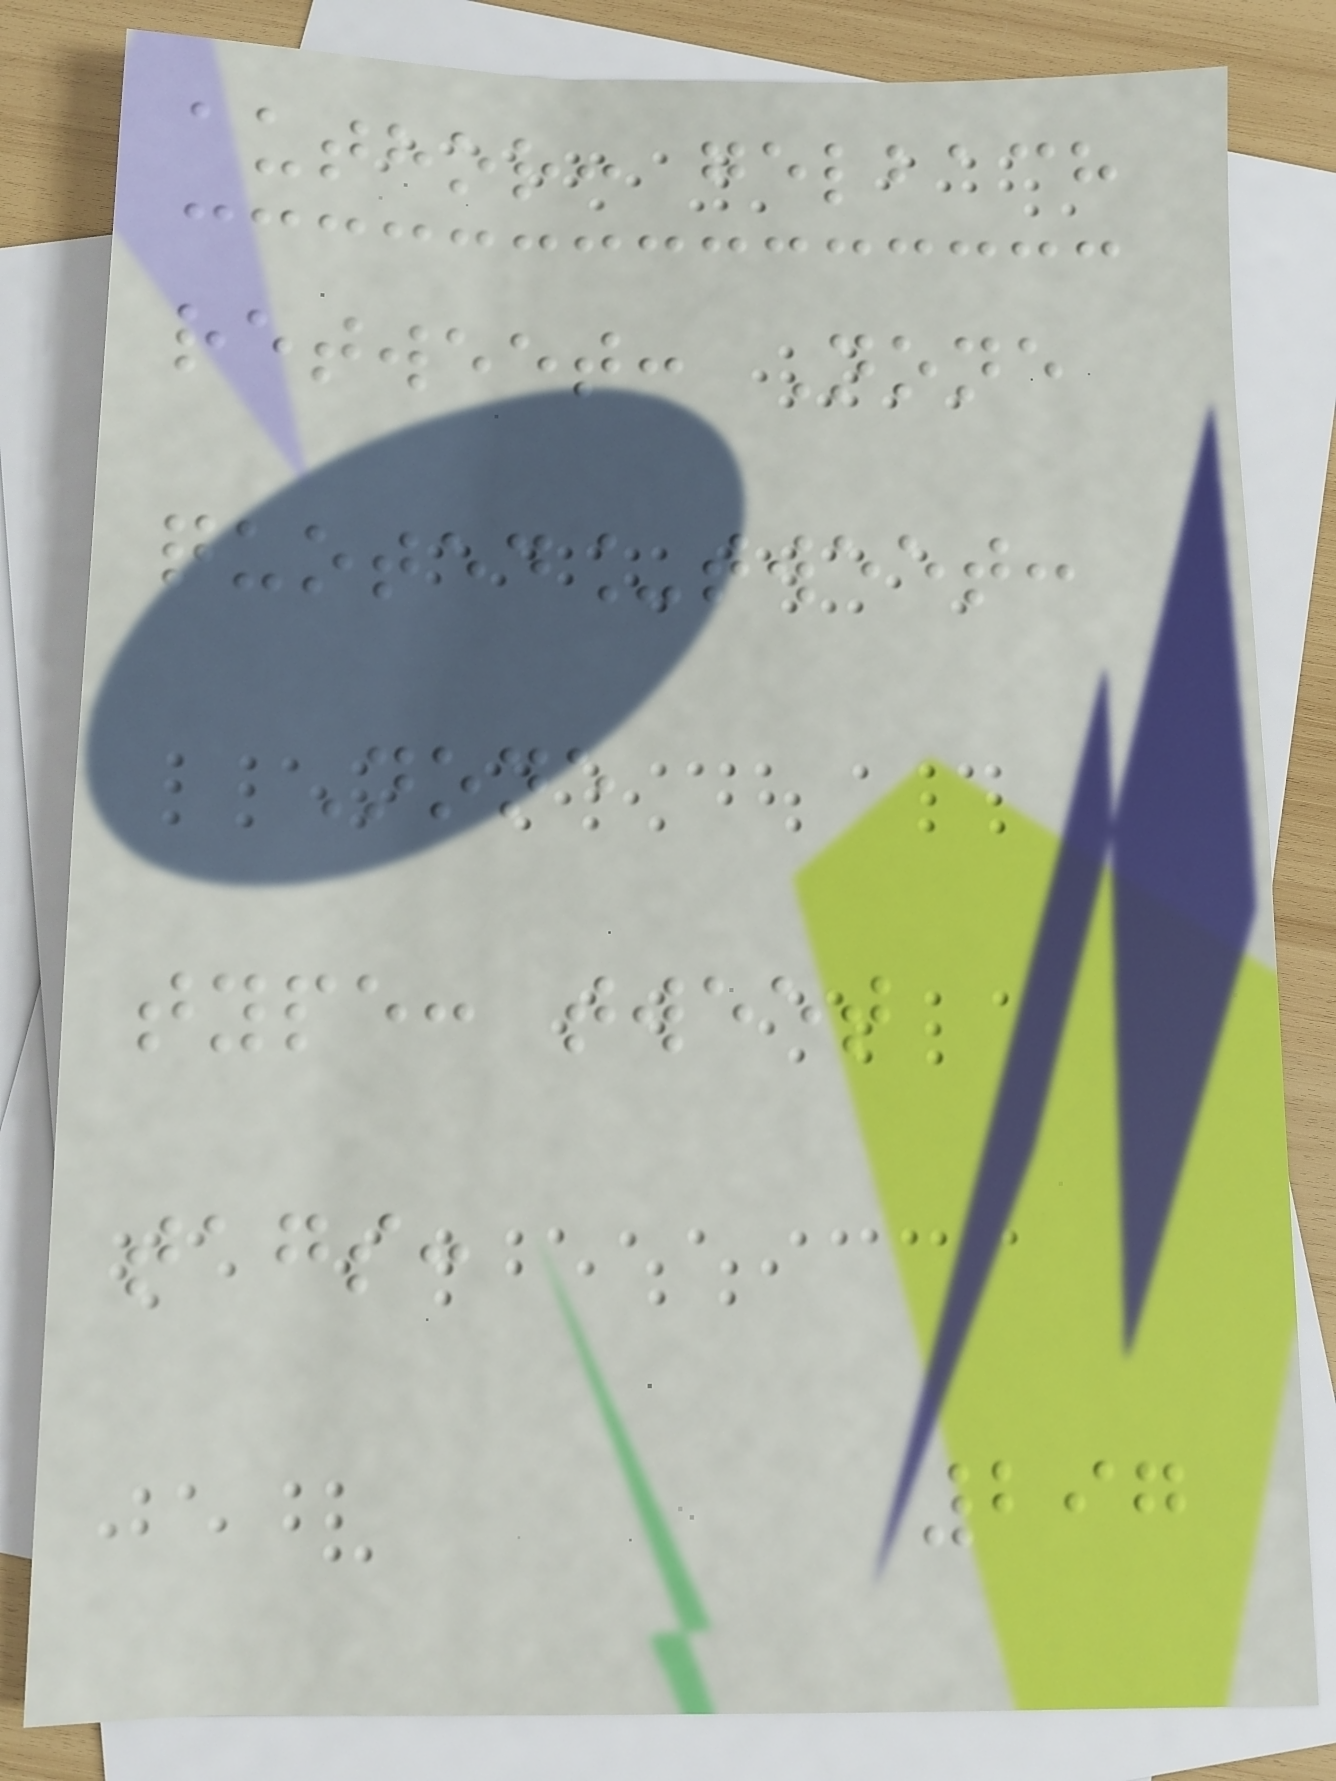author: gelbach
retweet: None
quoted_tweet:
None
type: tweet
tags:
297
